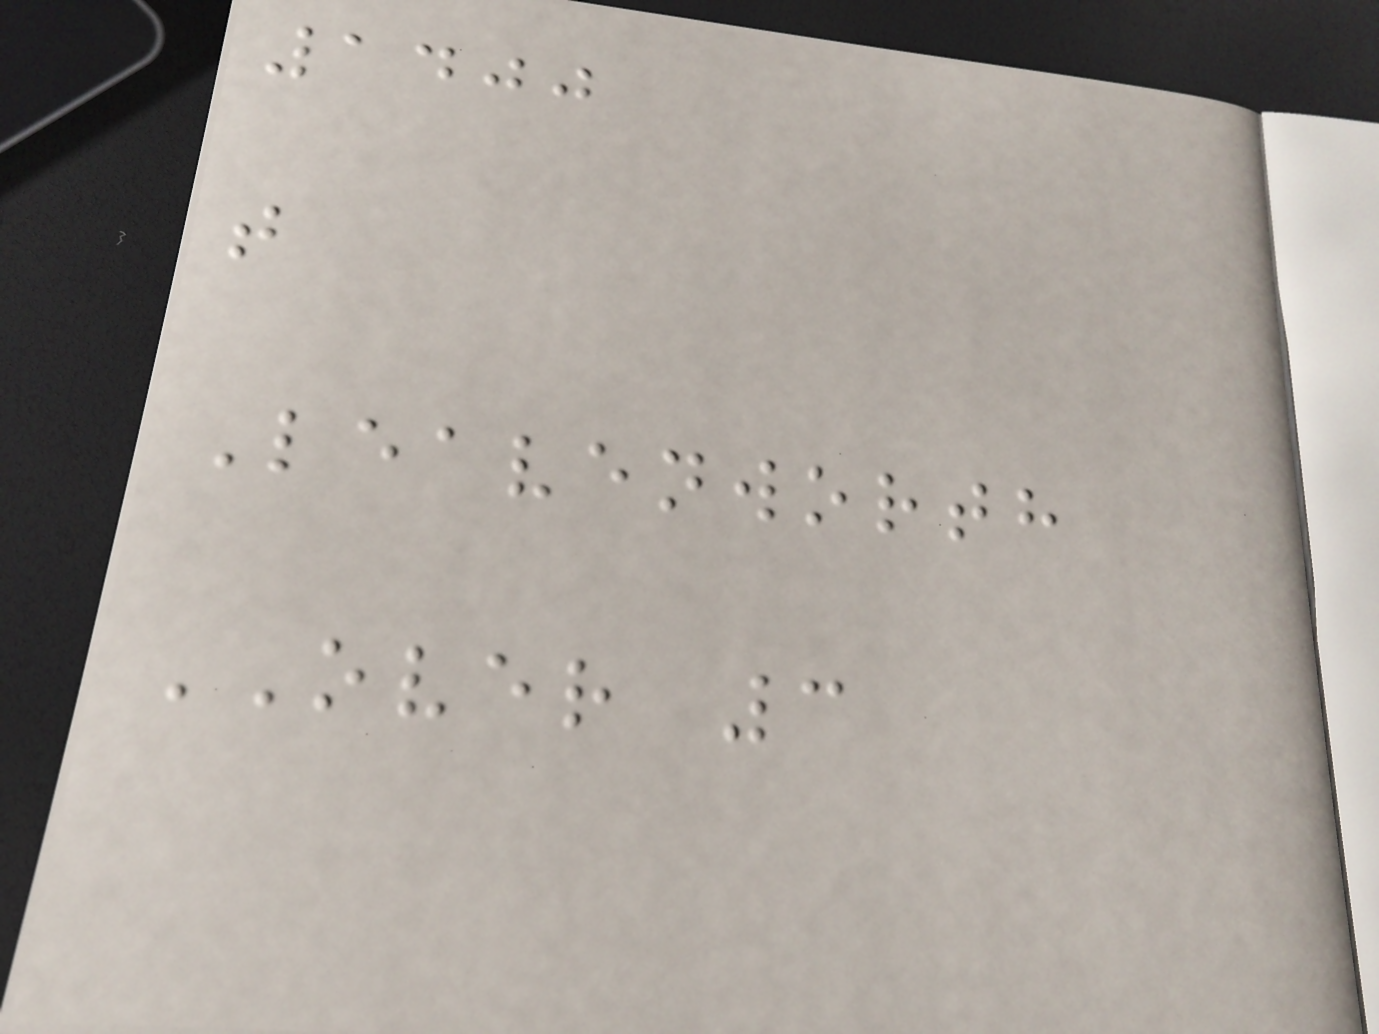1400
t
Leavenworth
OVER 3
